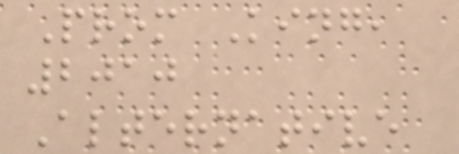Prom King,
2010
Alternative
